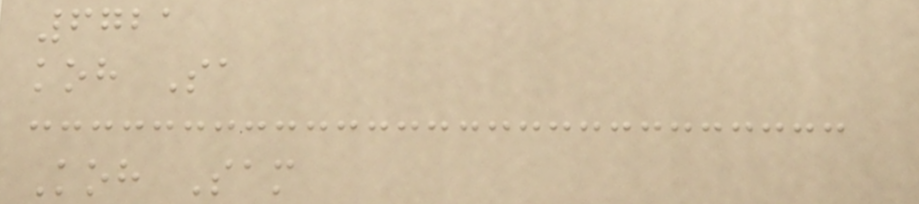6721
koh Sa
Koh Sam
